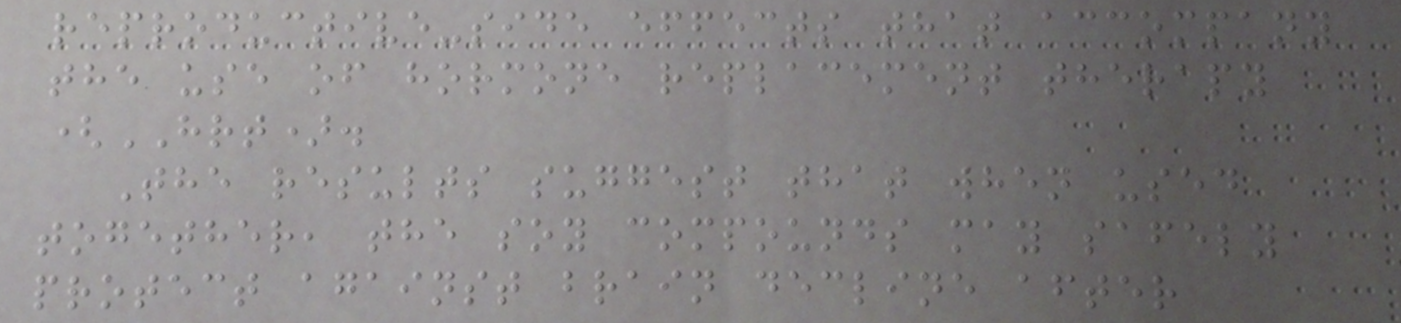reproductive-side effects that accompany
the use of hormone replacement therapy
(HRT).
The results suggest that when used
together, the soy compounds may safely
protect against brain decline after
